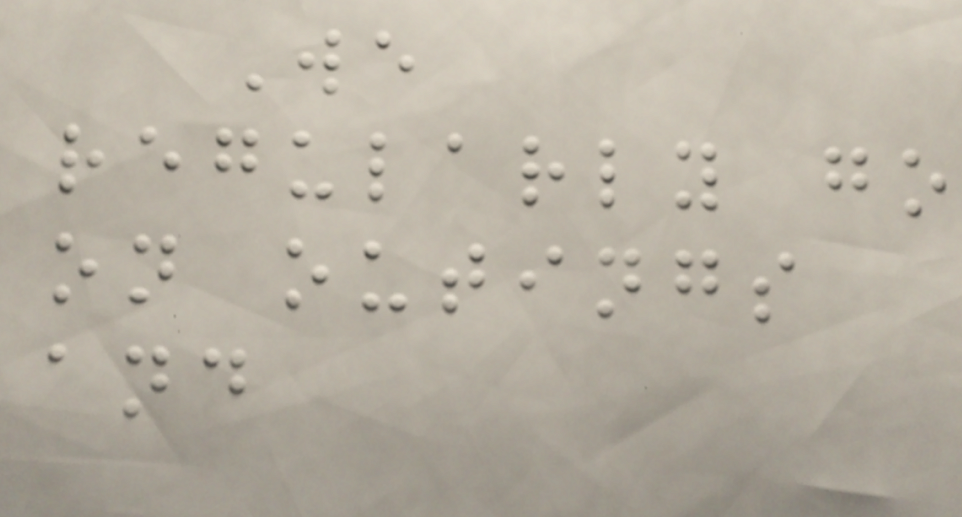We
regularly go
on outings
and
